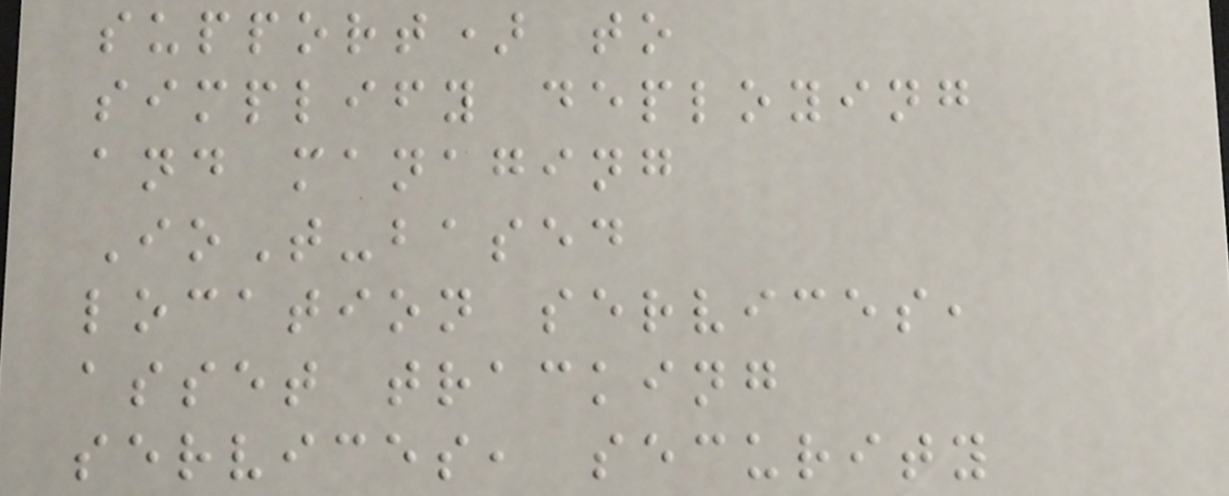support) to
simplify deploying
and managing
IoT-based
location services,
asset tracking
services, security
